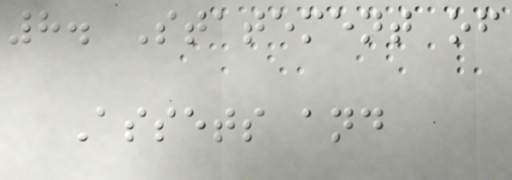8. Statement of
Assets and
